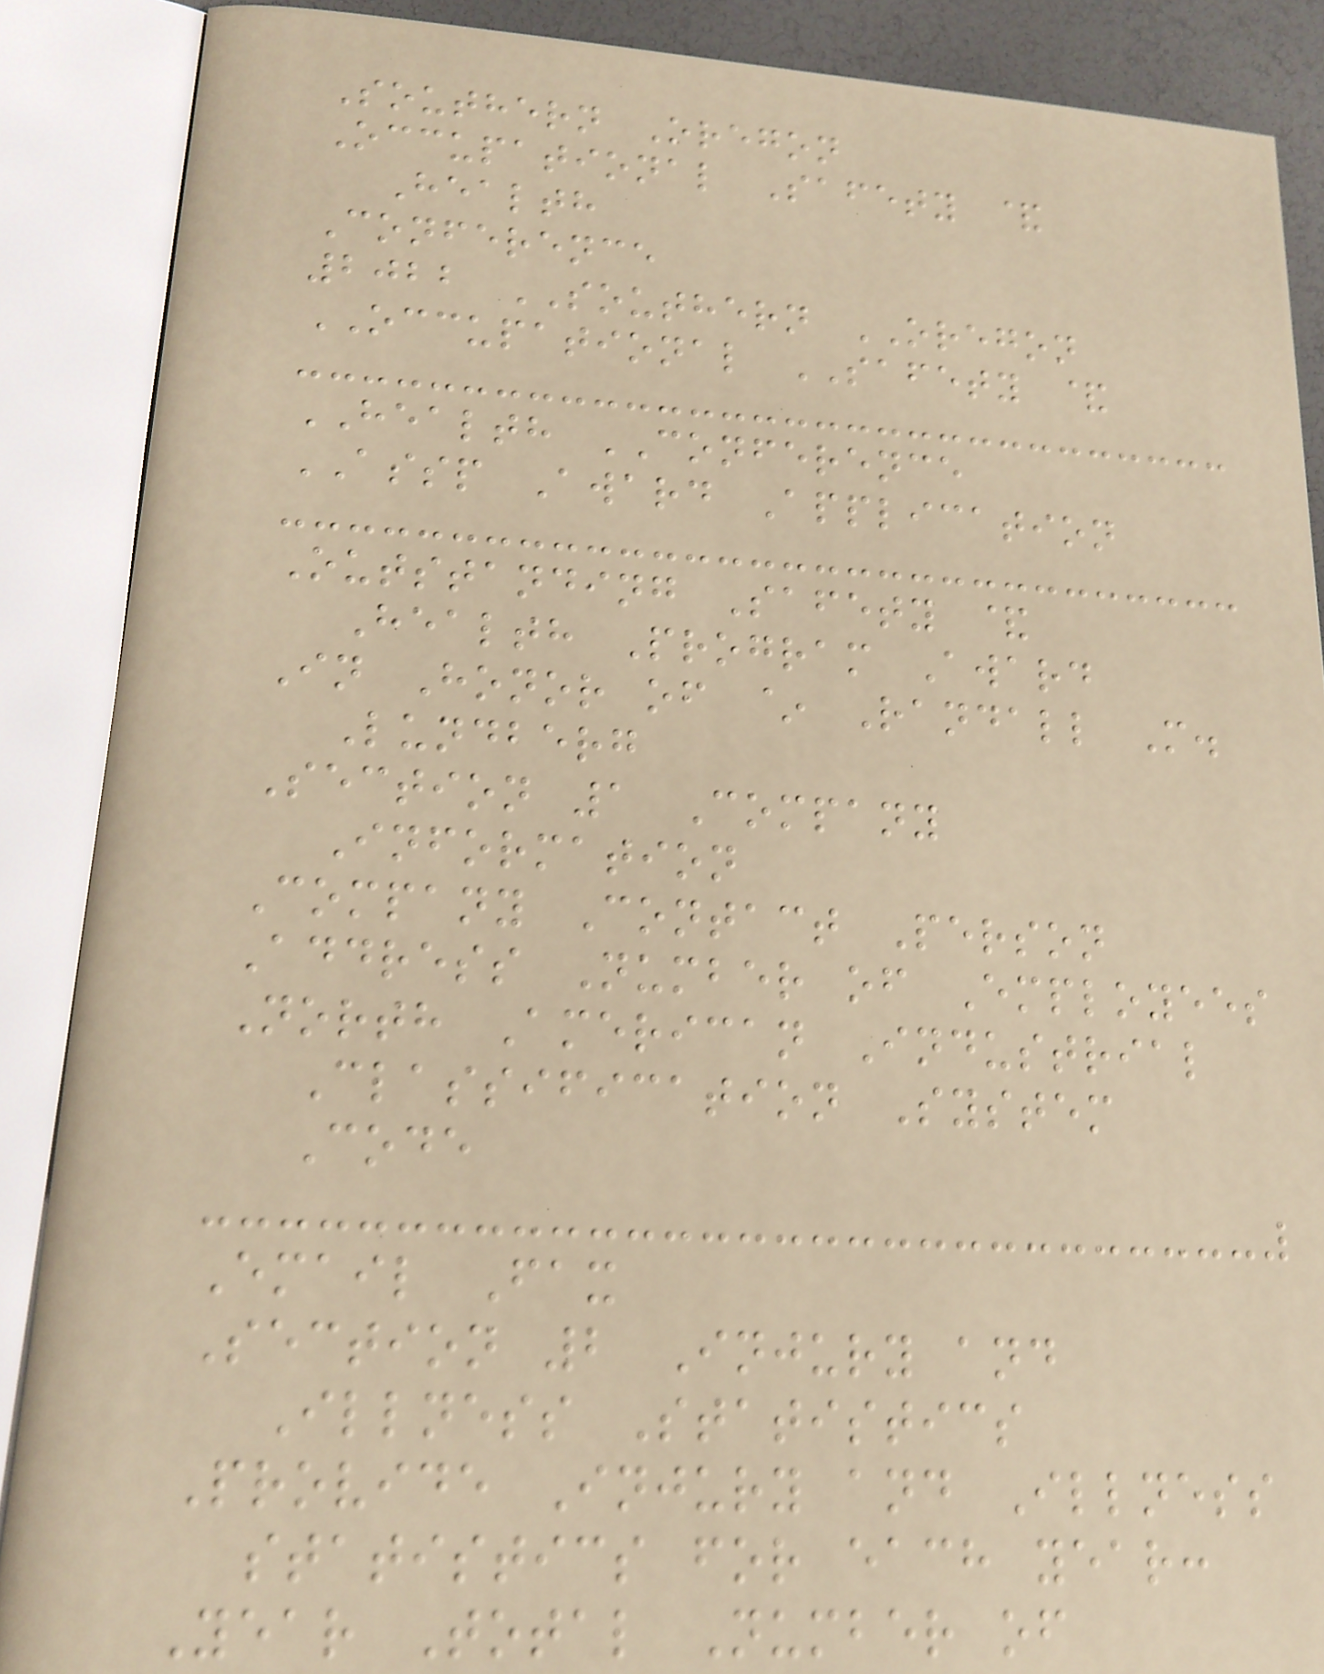Southern Oregon
Occupational Safety &
Health
Conference
2022 SOUTHERN OREGON
OCCUPATIONAL SAFETY &
HEALTH CONFERENCE
ASSP Award Application
Outstanding Safety &
Health Program Award
In Honor of ~ Randall M.
Lundberg
Section 1 Company
Information
Company Contact Person
Address Number of Employees
North American Industrial
Classification System
Code
Email Fax
Section 2 Injury and
Illness Statistics
Provide Injury and Illness
statistics for each year:
Year Total Number of
